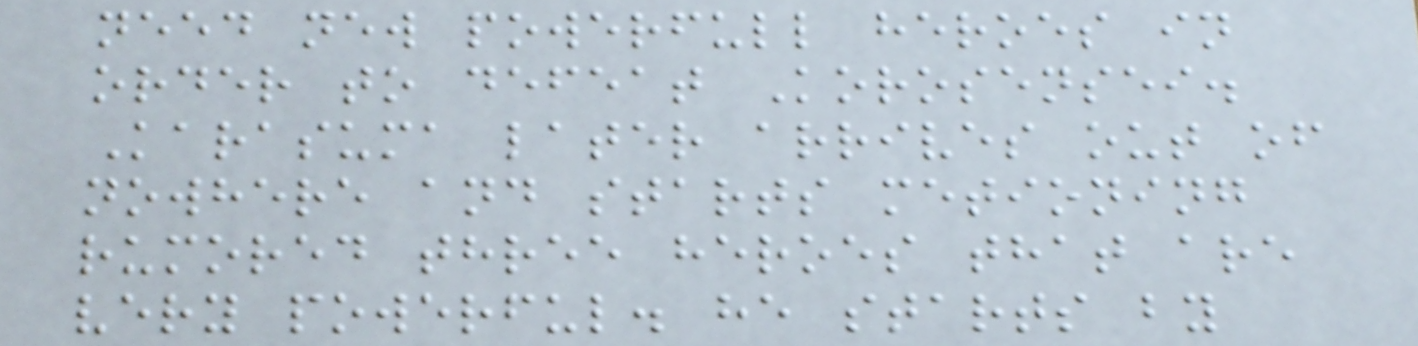need new powerfull heroes in
order to defeat Korosensei.
Karasuma later arrives out of
nowhere and starts metioning
rumored three heroes that are
very powerful. he starts by
